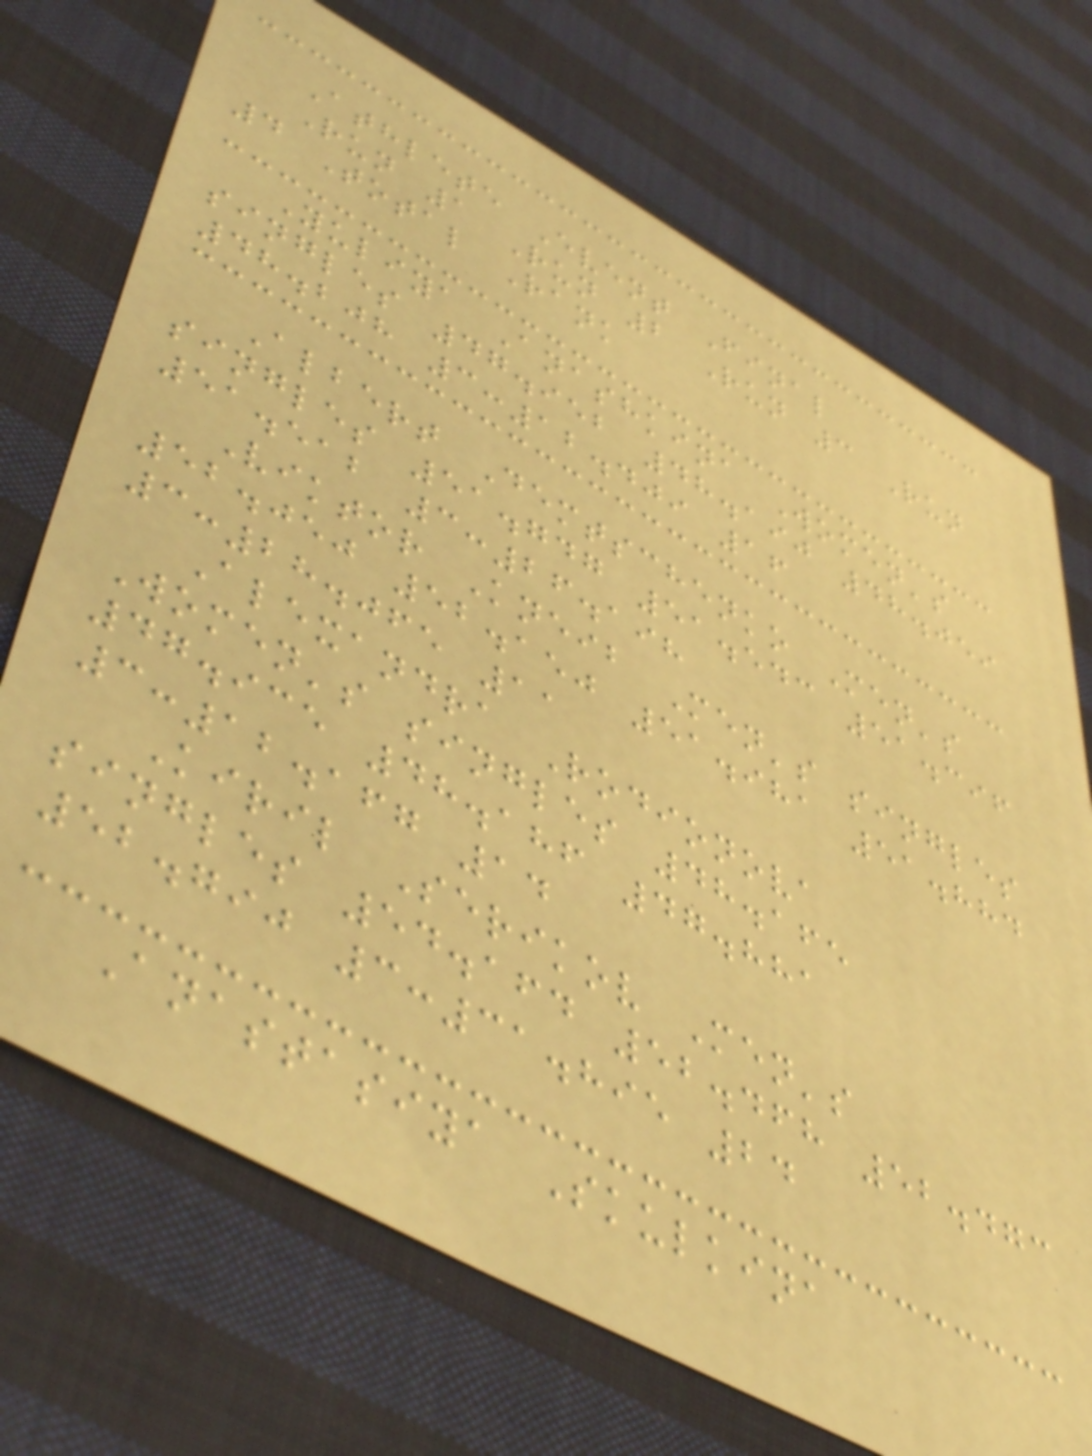Athlete Event Final
Run 1 Run 2 Run 3 Run
4 Total Rank
Yuliya Anashkina Women's
singles 47.952 48.190 48.059
48.208 3:12.409 16
Albert Demtschenko Men's
singles 51.747 51.543 51.396
51.512 3:26.198
Viktor Kneib Men's singles
52.050 52.150 51.981 51.884
3:28.065 11
Alexandra Rodionova
Women's singles 48.165
47.935 48.186 47.881
3:12.167 14
Kiril Serikov Men's
singles 54.164 52.468 52.473
52.790 3:31.895 24
Anastasiya Skulkina
